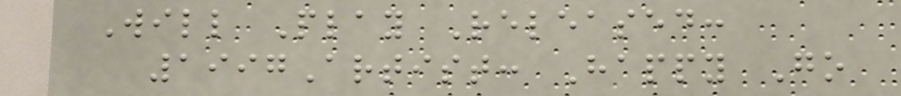Will Play Released:
1997Artist: Happy Go
